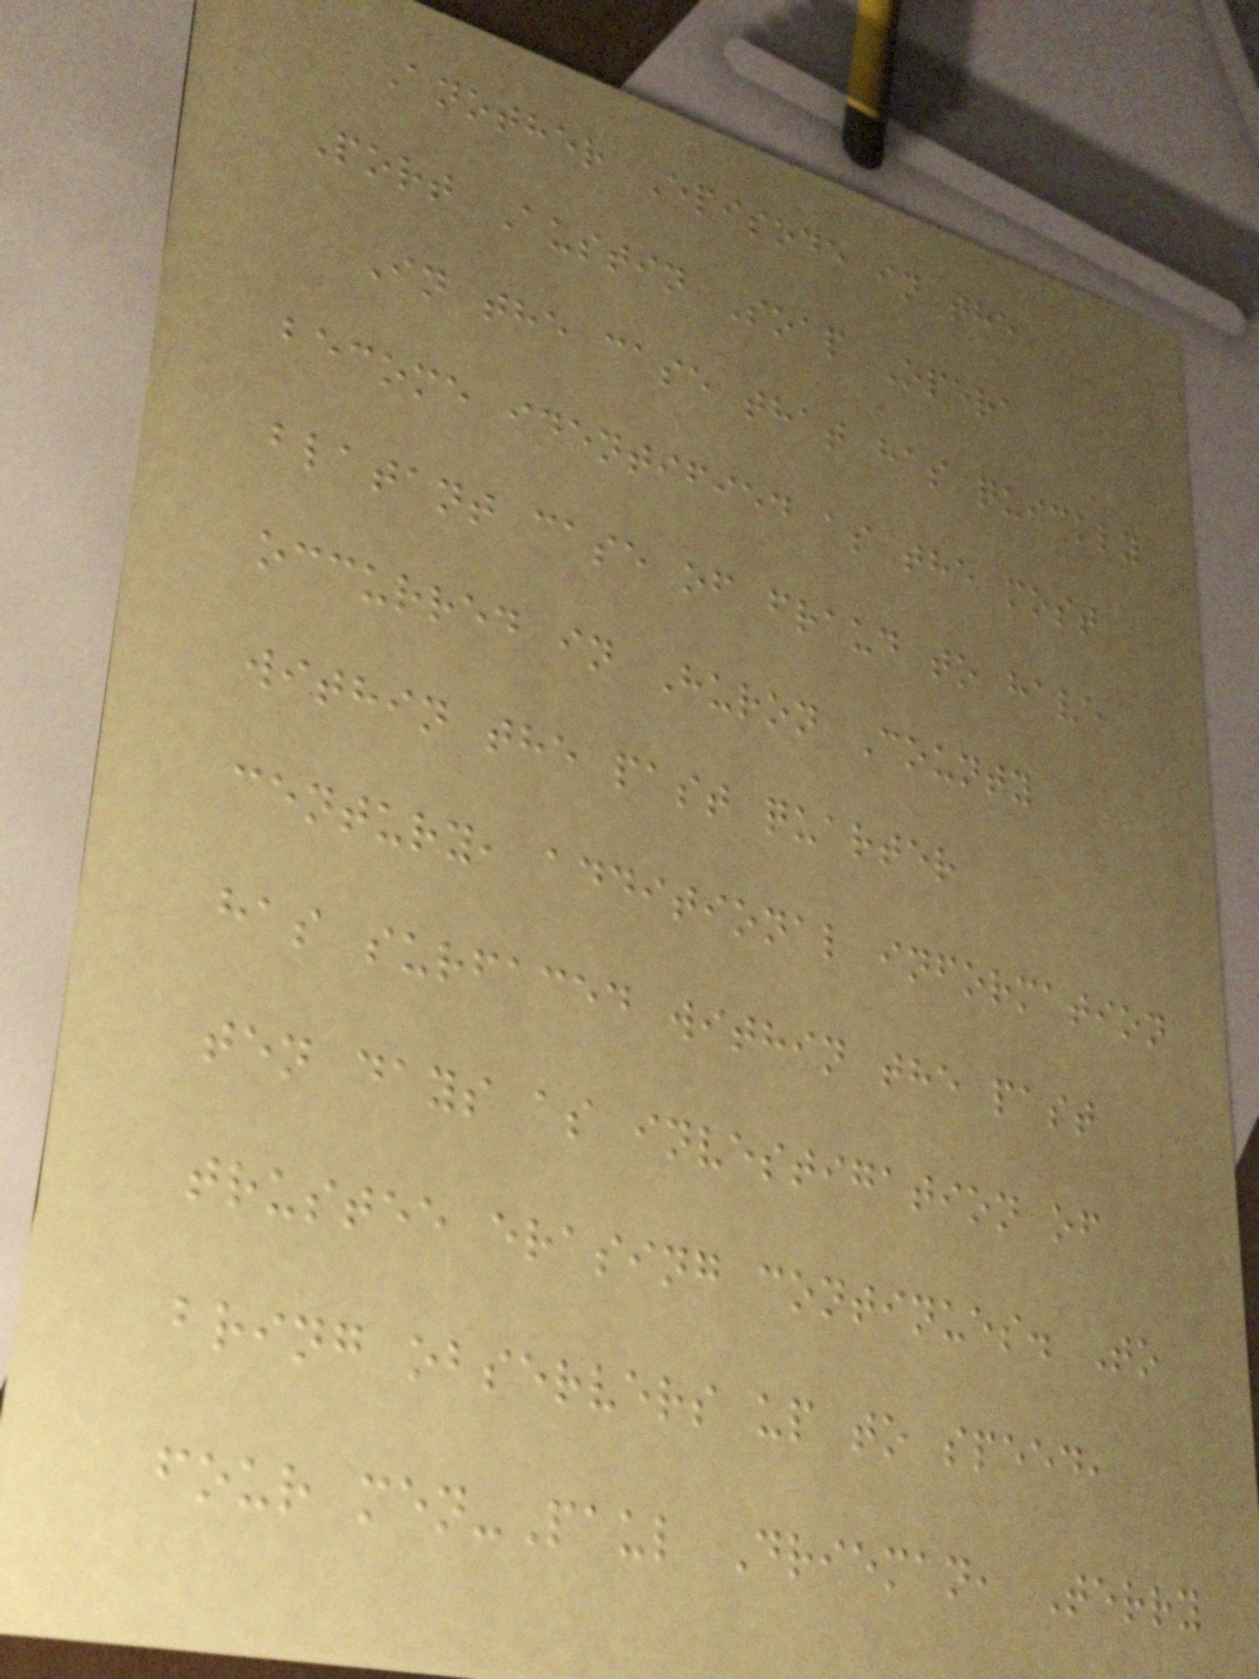Another Episode in the
Port Austin Soap Opera
In the case that has quickly
become identified as the most
blatant case of fraud to have
occurred in Huron County
within the past quarter
century, additional information
has surfaced within the past
ten days as investigation of
trustee erasing continues. To
bring observers up to speed,
four men-Paul Drieman, Terry
